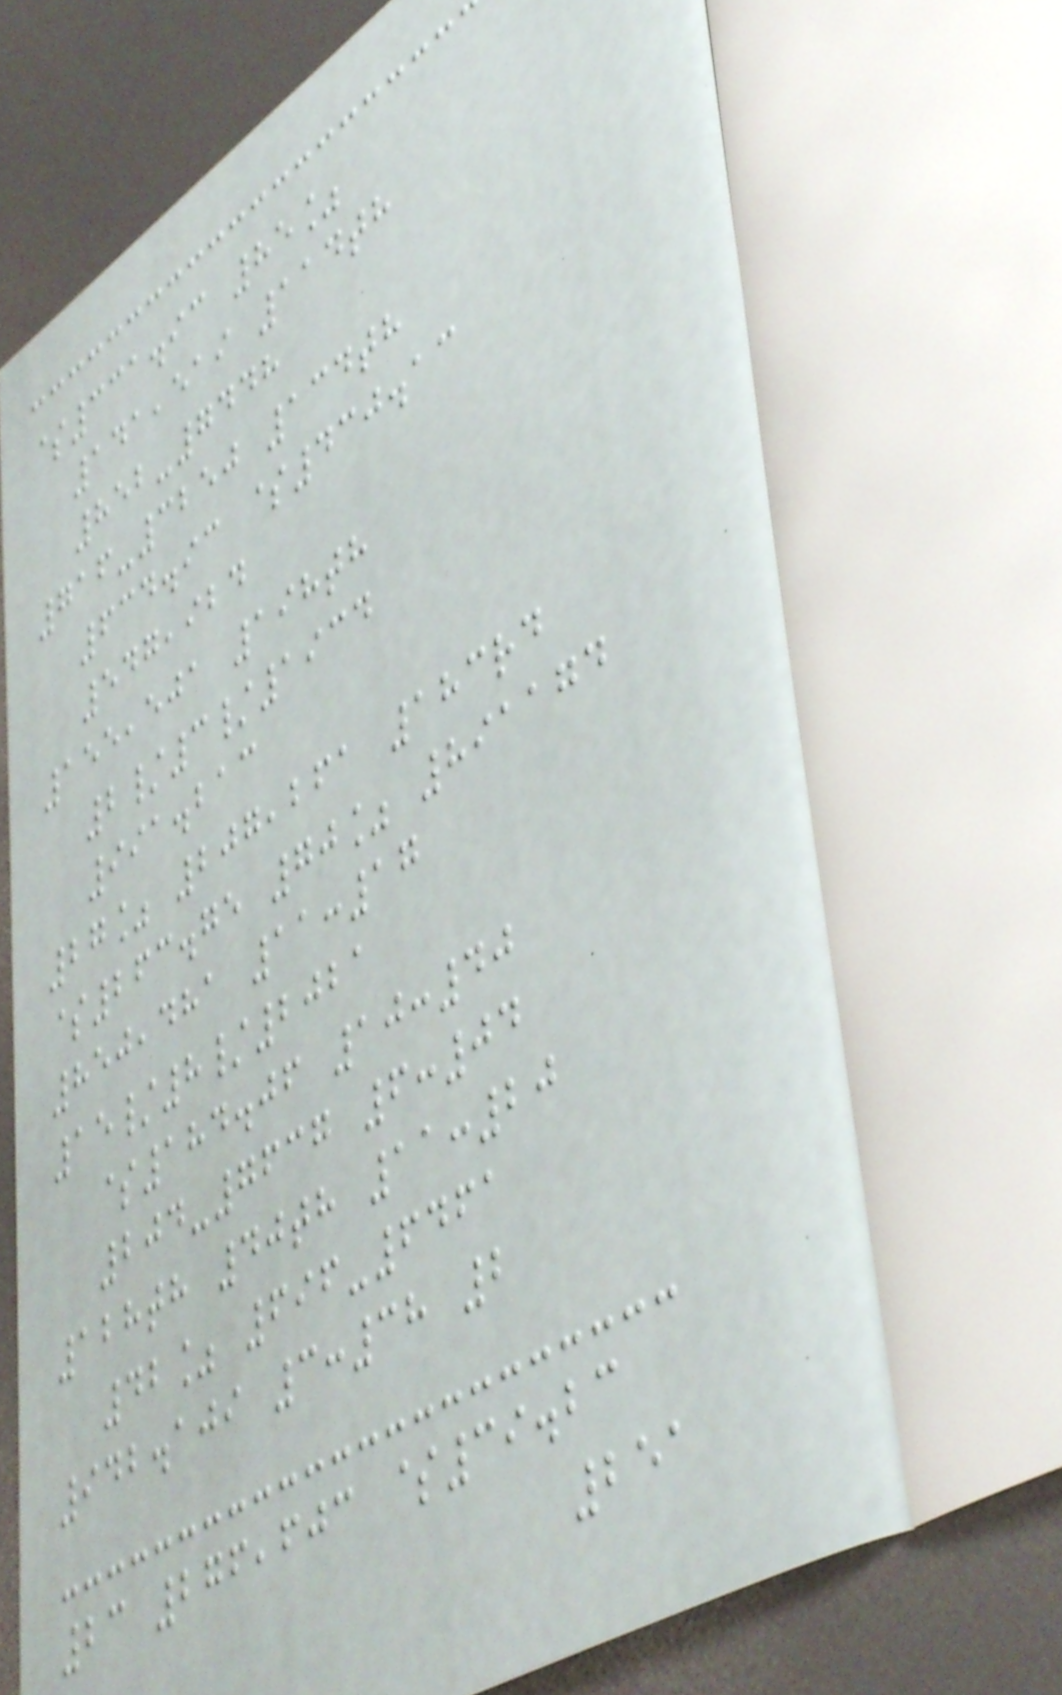$331.93 85%
141,519 114th
852-7448
716-3250 134th
634.93 $430.13
547,924
155,501 198th
2/3/1934
991.213
27% 207,261 183rd
$263.75 70% 891174
850,481 11:17
15/8/2021
$184.06 10:40
204-7637 6:04
128th 40th 11:20
42% 696-6461
942.109 3:38 2
23 276,603 $39.23
251
